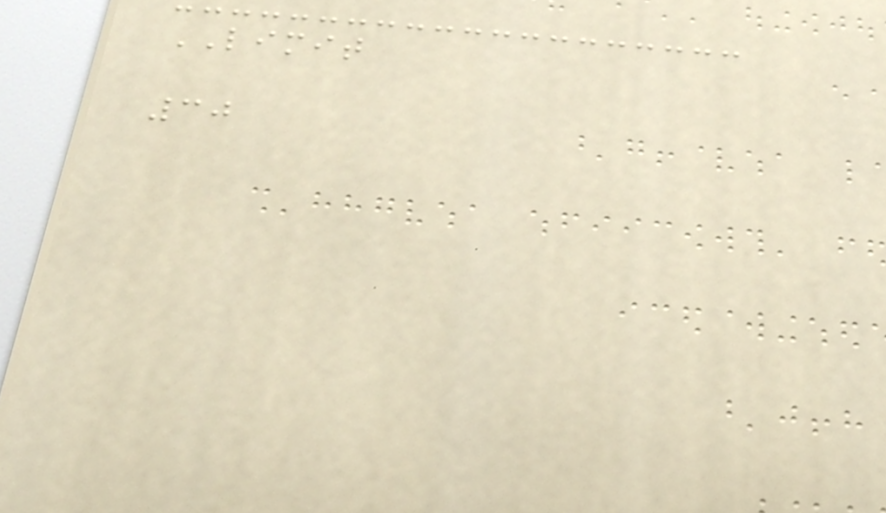LIMIT
30
